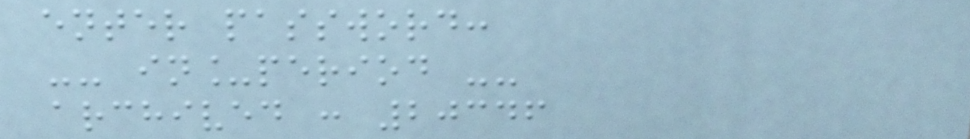enter password:
-- in_period --
archived : 20346
